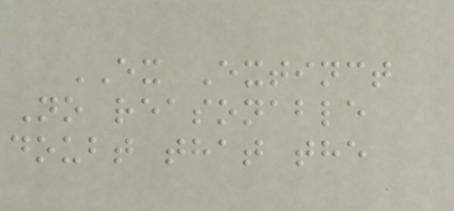EX Extinct
No reasonable
doubt that the
